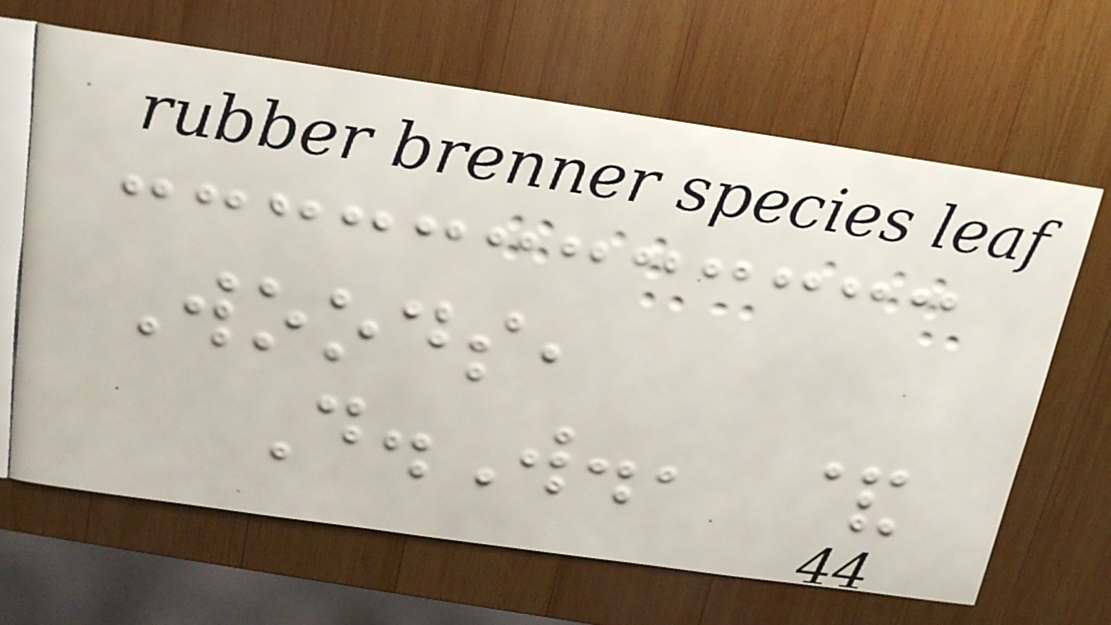Woods,
D.W., &
